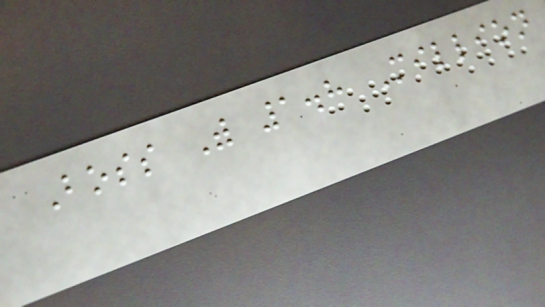Boss With 1.8 Million
